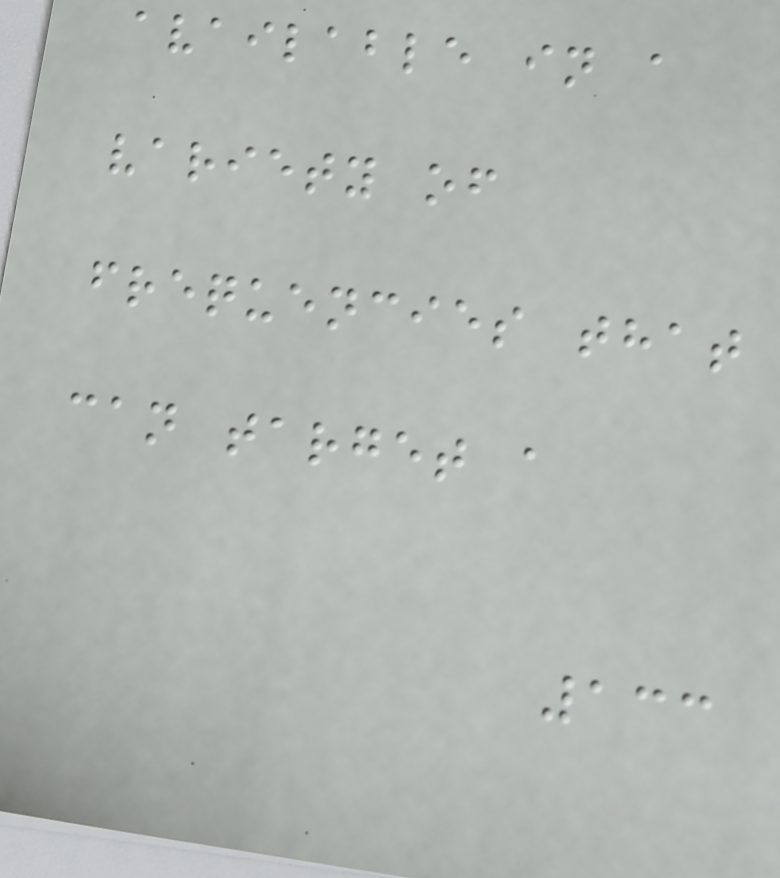available in a
variety of
frequencies that
can target a
133
